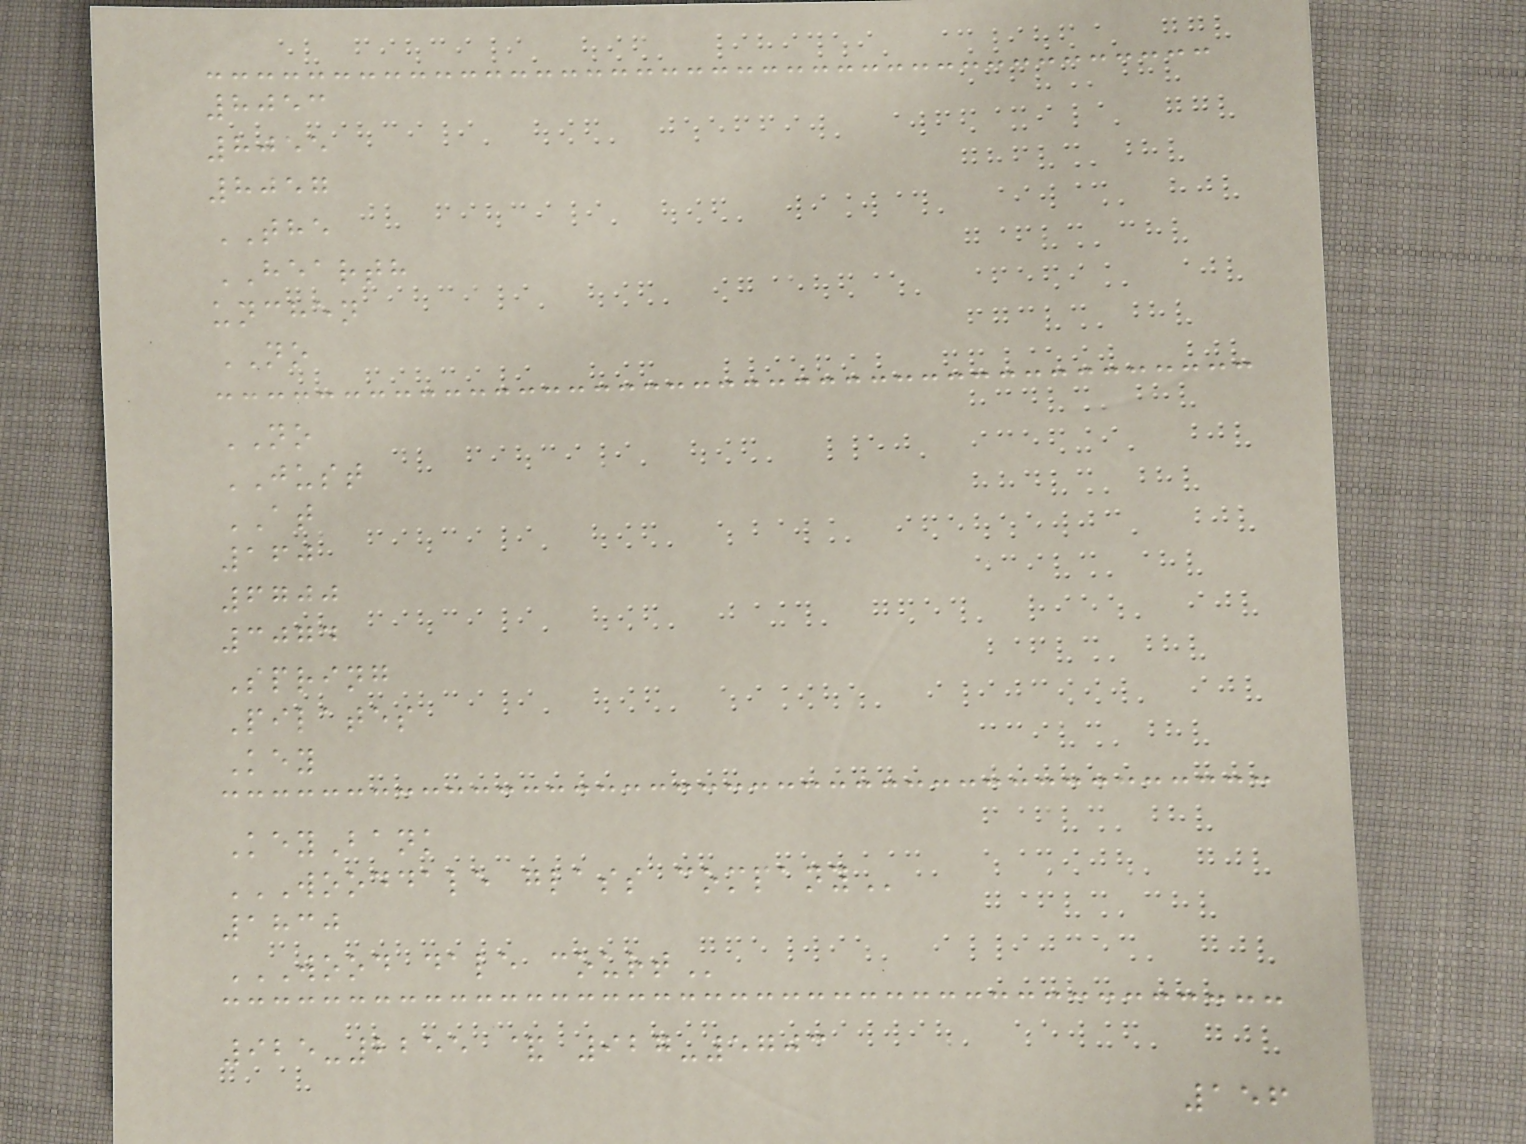8053
8055
8057
THE
HEARTH
unchen
NO
NO
JUST
AT
160
6700
3074
Spring
Pilates
Key
KeyBank
WOODDALE GLASS COMPANY
1830
WOOD DALE COURT
925-2255 & 927-5703
156
